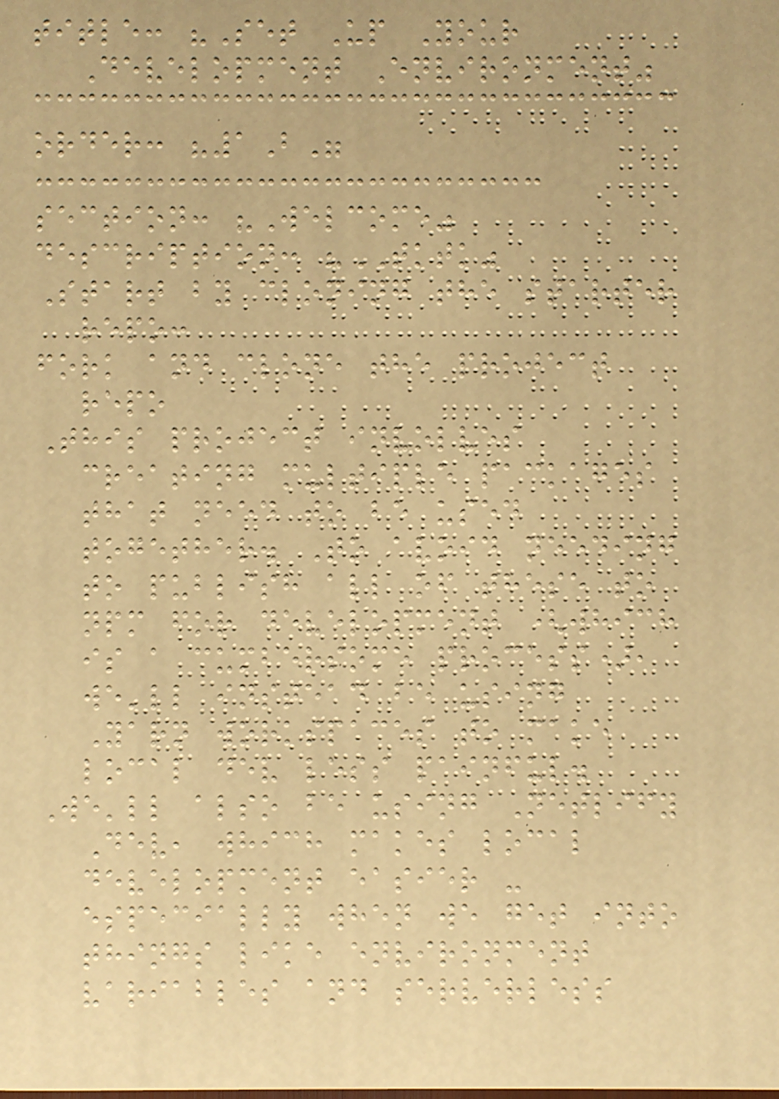title: "Set Up Your
Development Environment"
order: "1B"
section: "Welcome"
description: "TKTK"
Start by cloning the starter
repo:
fork and clone the project
repo
This project involves
creating multiple packages
that need to be used
together. To avoid needing
to publish all of these to
npm for development (which
is a cumbersome process),
we'll instead be using
Yarn workspaces to make
local dev less painful.
We'll also be using Netlify
Dev, which makes local
development easier -
especially when we get into
things like environment
variables and serverless
